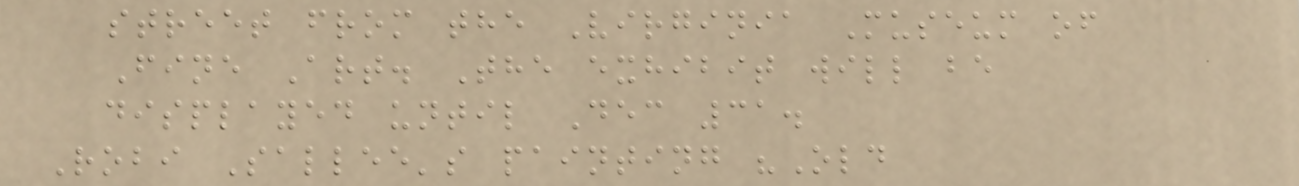street from the Virginia Museum of
Fine Art. The exhibit will be
displayed until Dec 31.
Robi Sallee's painting "Old
